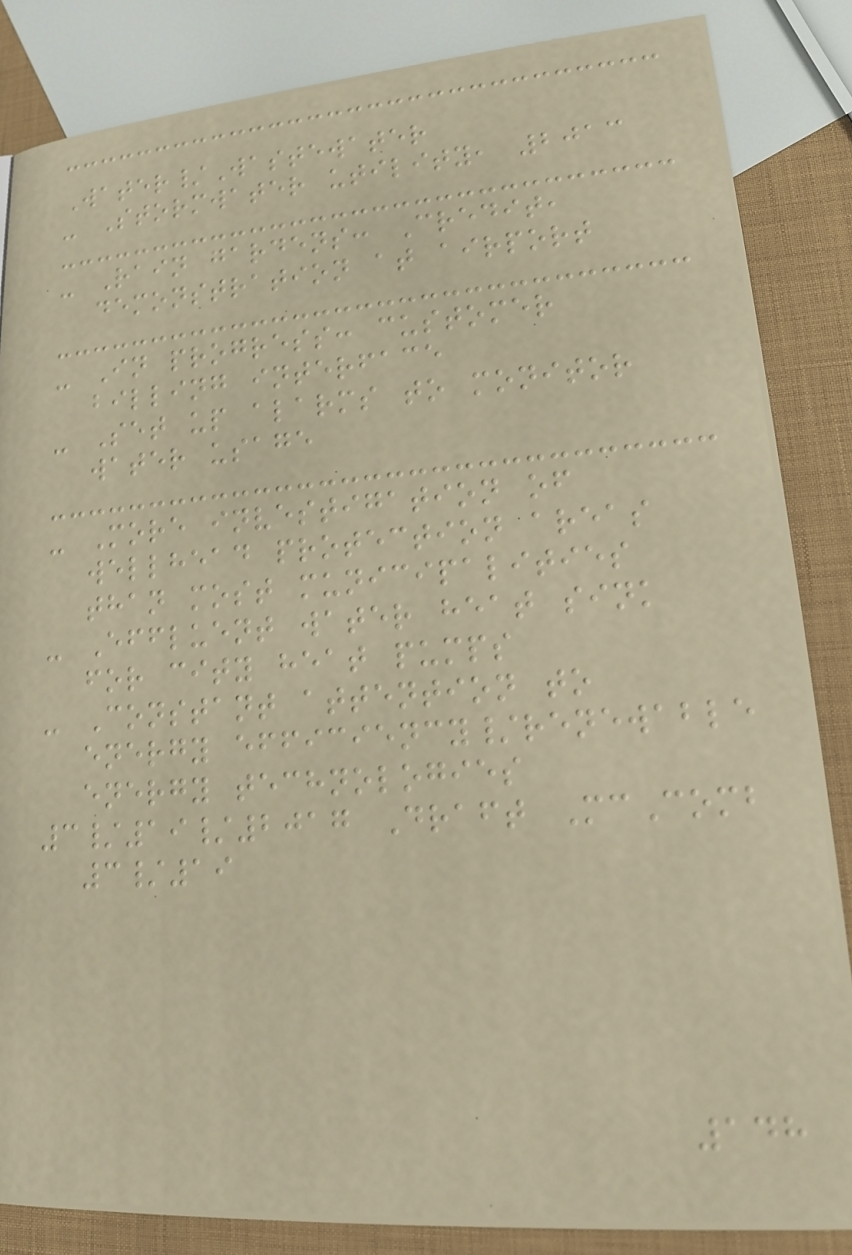Water/Wastewater
- Stormwater utility, 2013
- Rain gardens: Credit,
demonstration at airport
- In progress: customer
billing interface
- Set up alarms to monitor
water usage
- More investigation of
wellhead protection areas
than most municipalities
- Effluent water heat sink
for city heat pumps
- Constant attention to
energy efficiency/renewable
energy technologies
3/19/2017 Draft McComb
3/19
148
